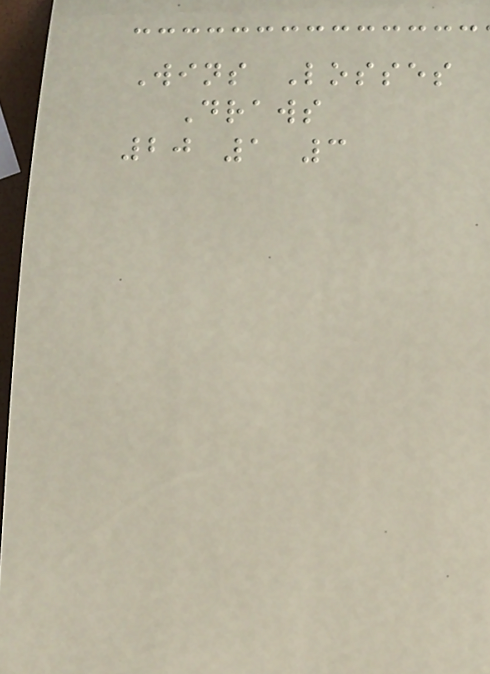Wins Losses
Draws
20 1 3
